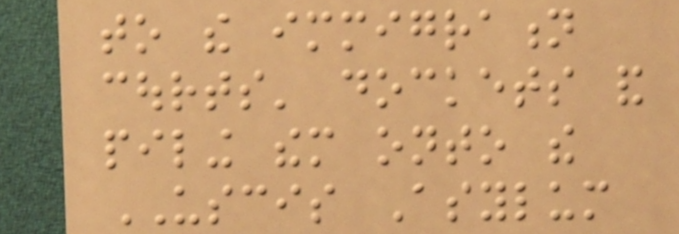to the immigration
courts' dockets and
piling them onto the
USCIS Asylum
